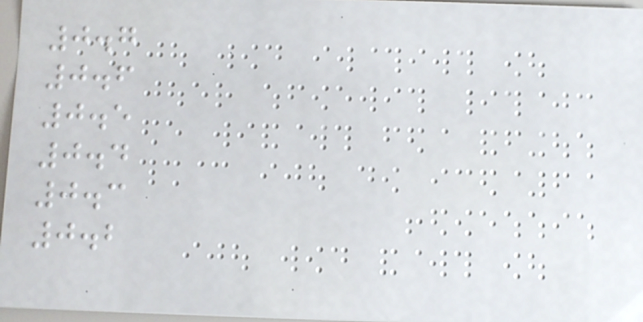0.7
0.6
0.5
0.4
0.3
0.2
